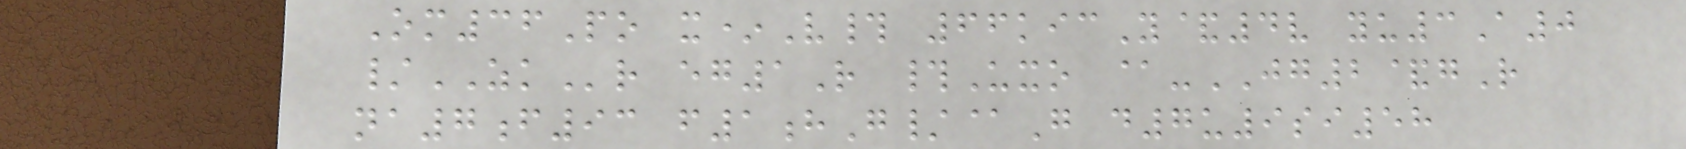Om36Po x*V# 66kicY&4v yu3A0
/ZKr eg1R #Uxo @-JG2&gR
na7f93 f1hG/@G d7u9si58
